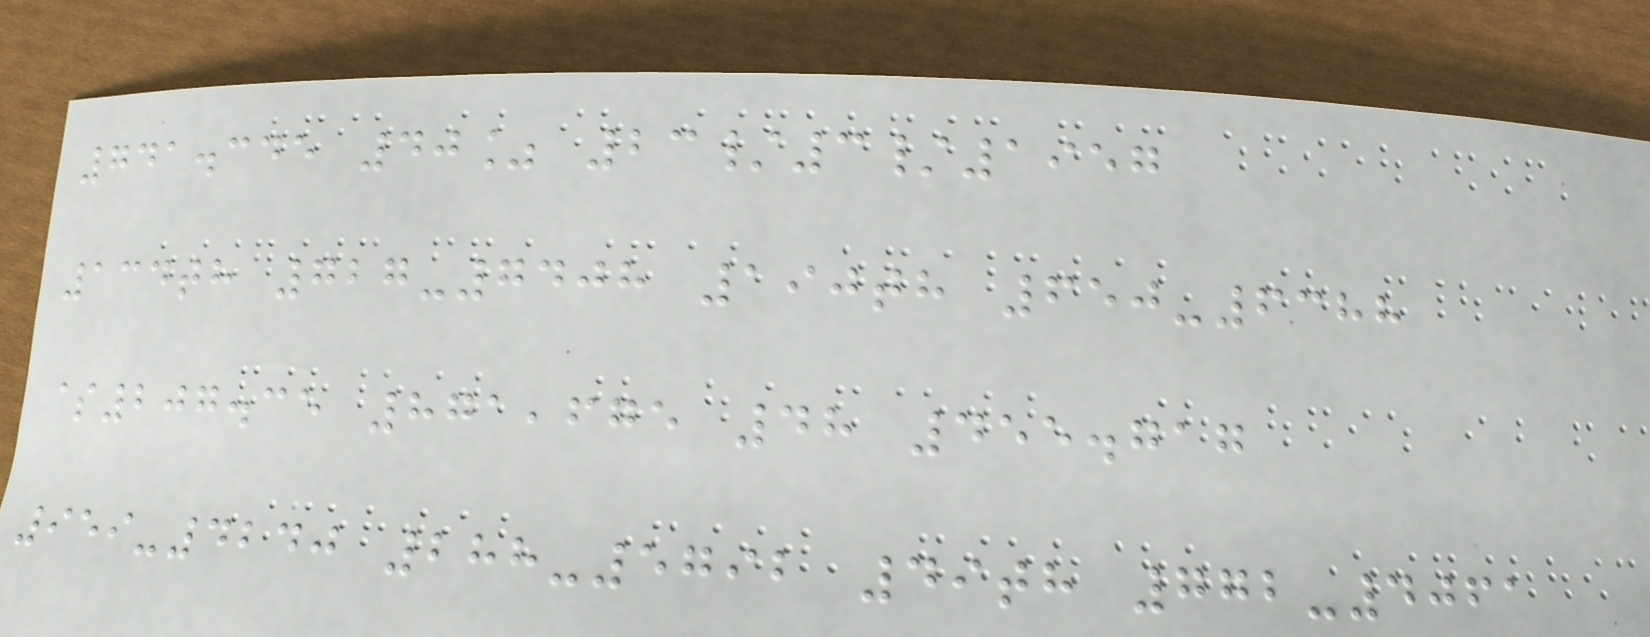741.345 40% 23/3/1957
134th 727-7408 190th 650-6388
$207.35 871,675 48 455.717
959-4240 288-5792 49th 772-4061
